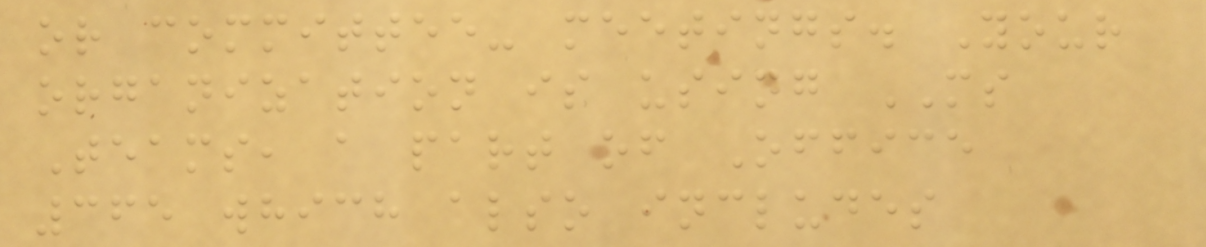or committee- meetings. Your
organization is using MS
Teams, a part of Office
365 which also includes
